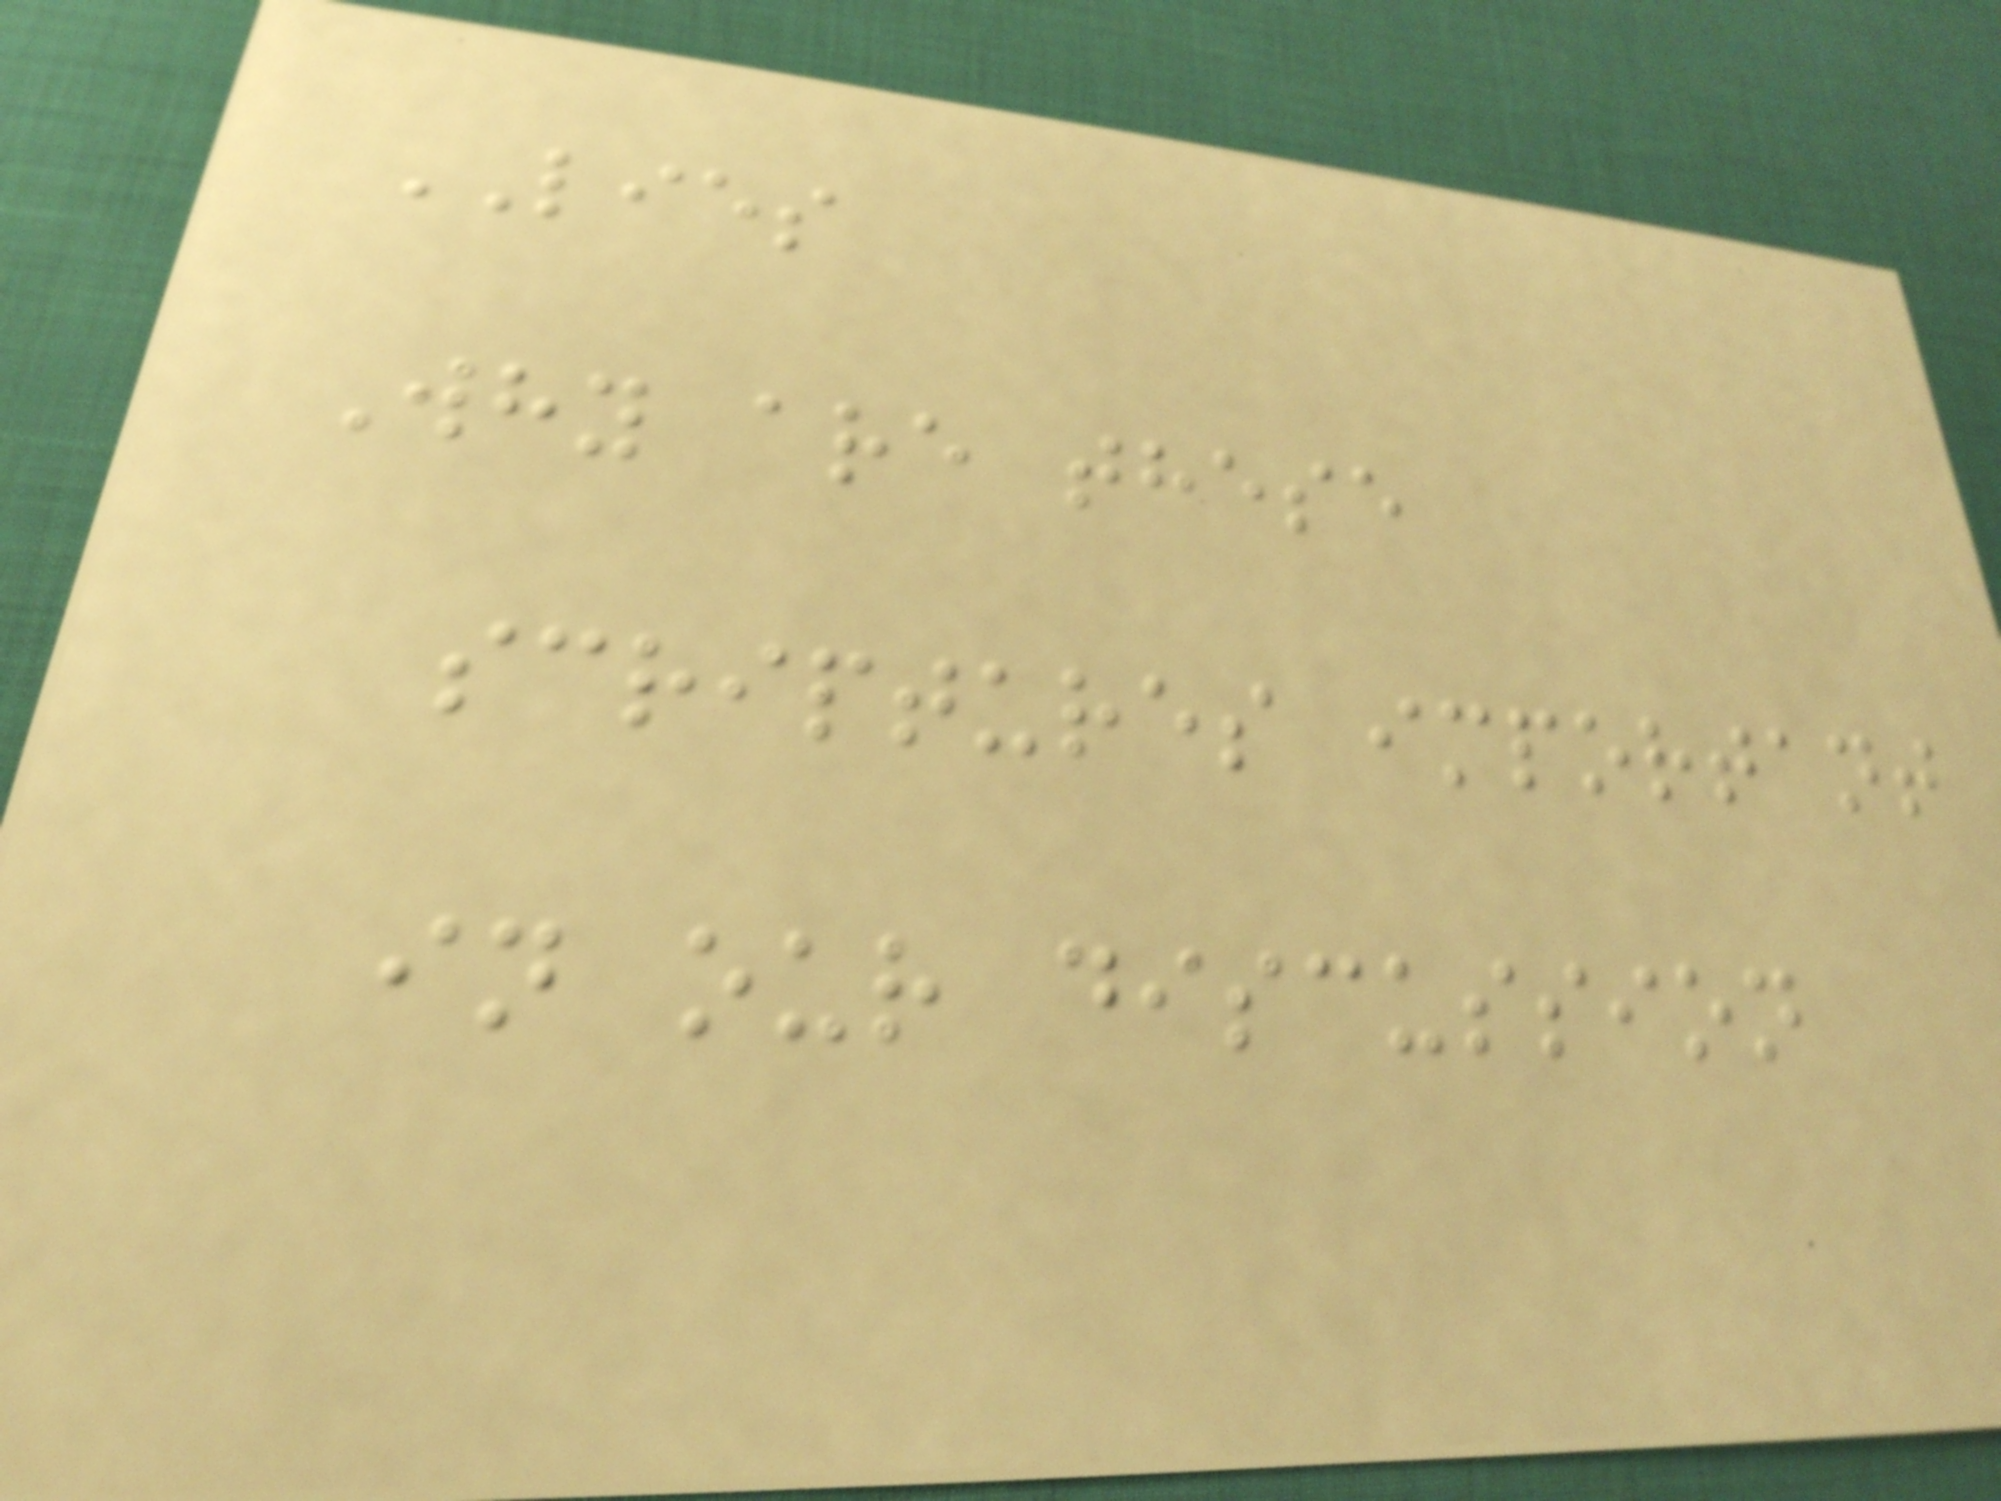LIES
Why are these
scriptures important
in our discussion
